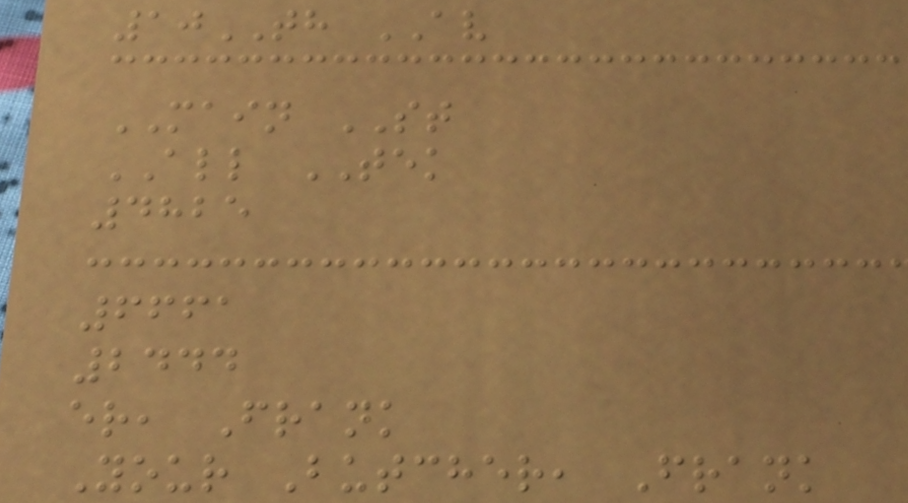10TH AV
MAIN ST
ALL TEK
4825
6661
2444
er, Frank
Your Butcher, Frank
